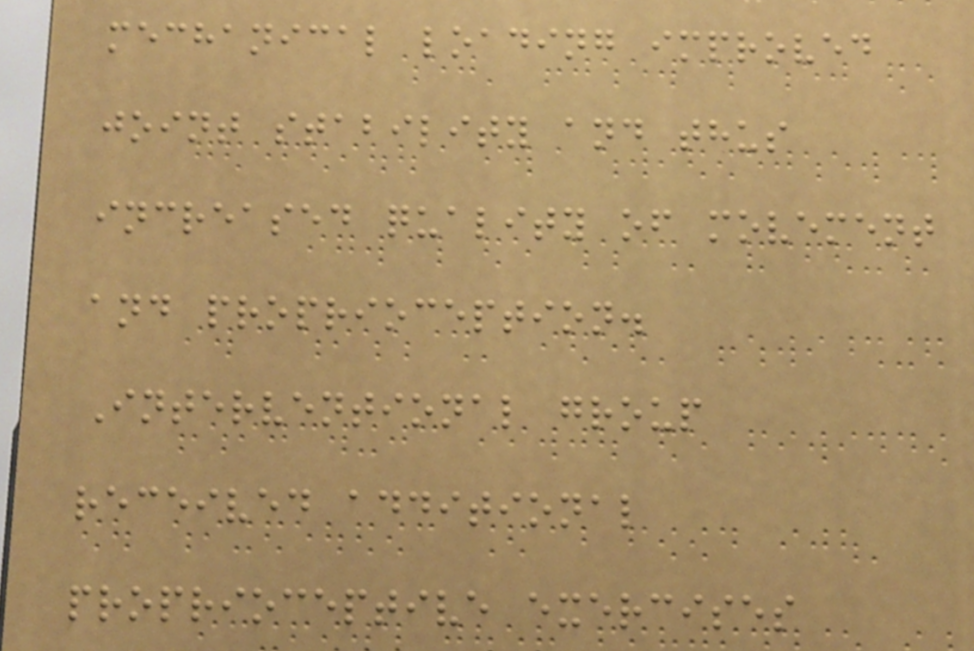mechanical loading improved
joint stability and thus
increased quality of movement
and proprioception.
Interventional group
received additional
proprioceptive exercises
